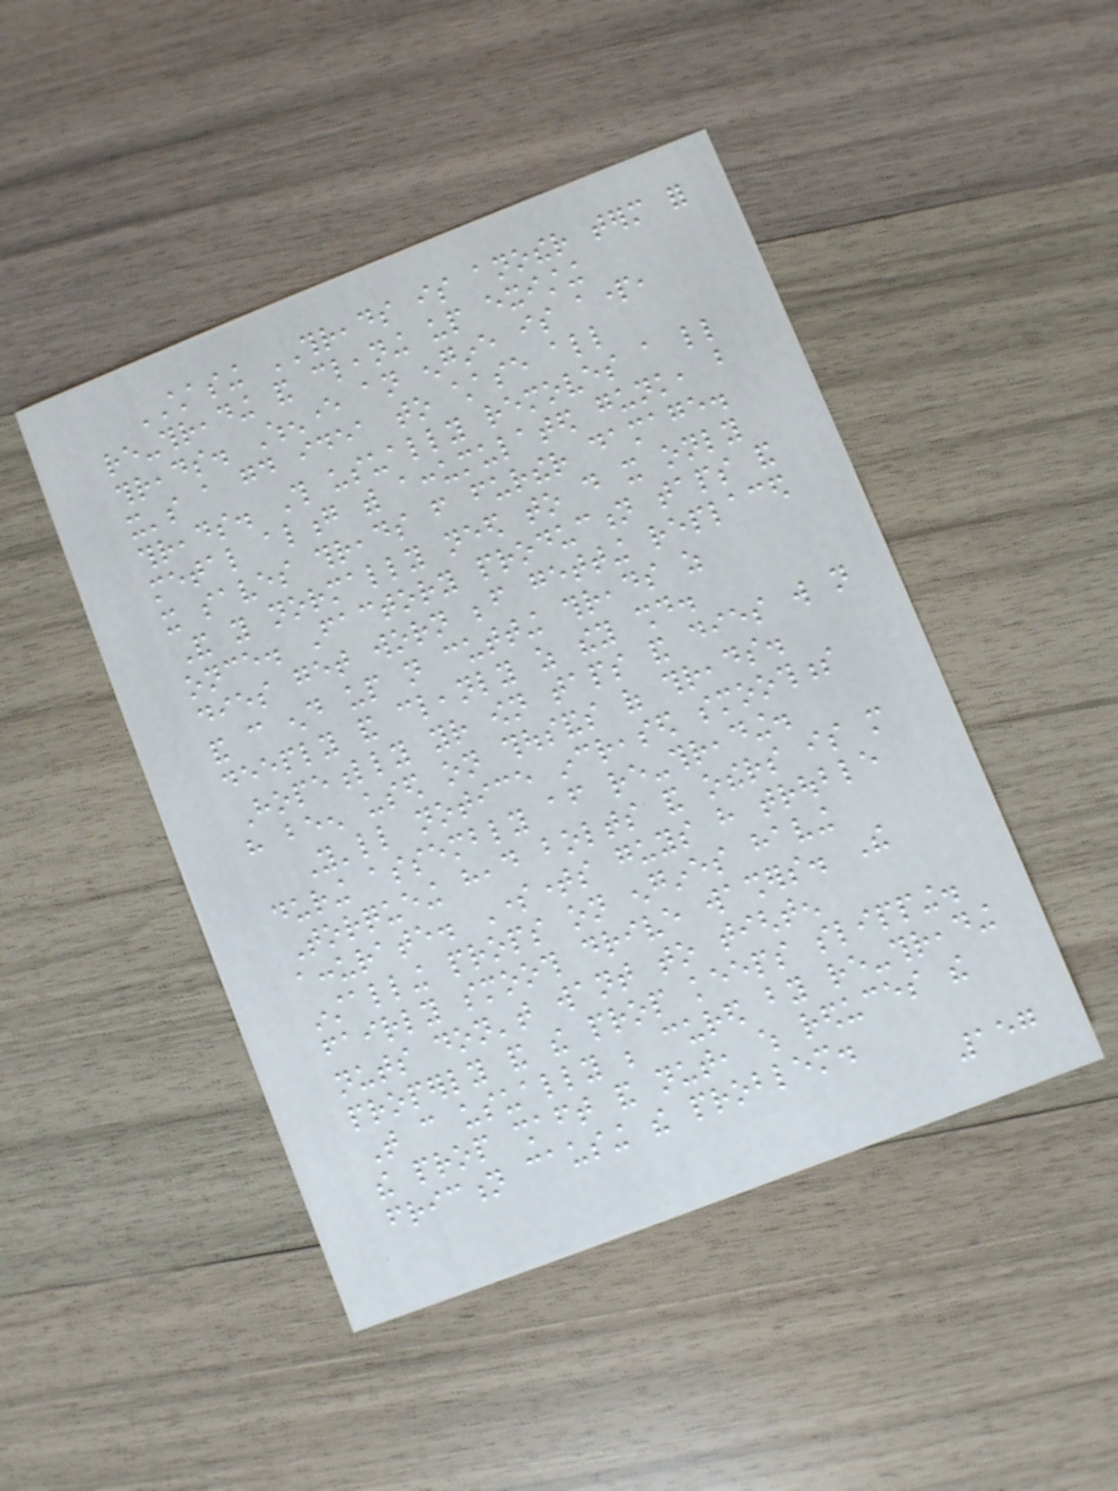CHASING THREADS is another term for
re-threading and cleaning up existing
threads. Whenever an engine is apart,
it's a good idea to chase all
threads. This usually removes a little
metal along with accumulated gunk, but
it saves threads from further damage.
And you normally need to do it only
once. Factory production taps and
dies get worn before getting replaced
and can end up not cutting threads as
deeply and cleanly as they should.
Hopefully your own taps and dies will not
have been used on thousands of threads.
You'll notice increased smoothness
during assembly after re-threading.
Torqueing head bolts and others is more
accurate. Sometimes guys have trouble
installing props on engines having
fairly smooth drive washers. The
nuts don't want to tighten
properly and the prop keeps slipping.
That can usually be cured by re-threading
the prop shaft and nut, which reduces the
friction causing the problem.
157
